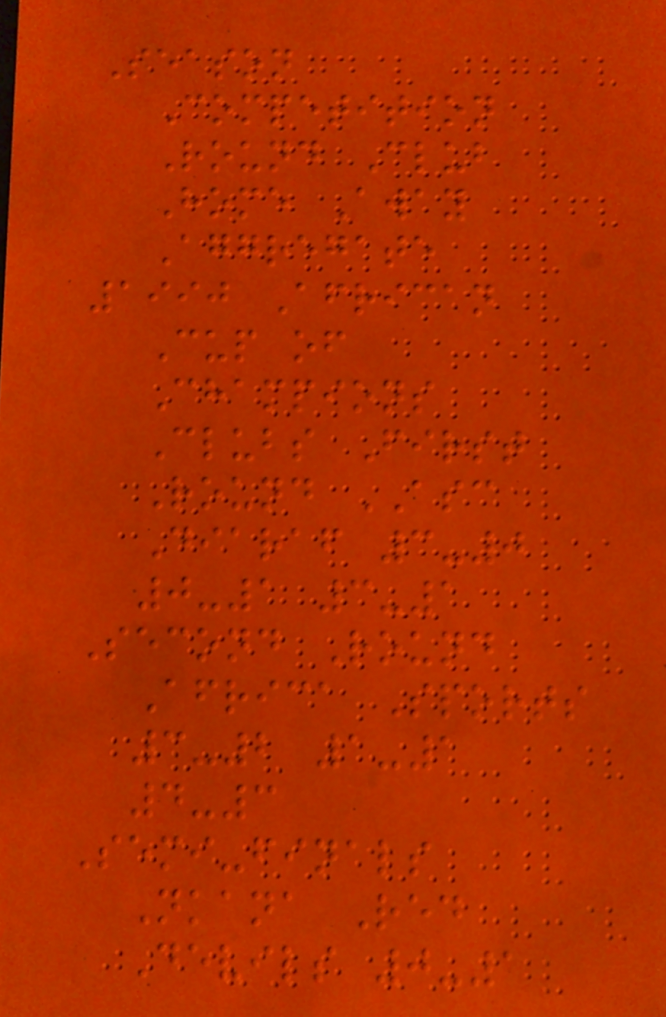Season
Competition
Round Club
Home Away
Aggregate
1990 African
Cup of
Champions
Clubs First
Round ASC
Diaraf 3-0
0-1 3-1
Second Round
Africa Sports
3-2 1-1
4-3
Semi-finals
Nkana Red
Devils 0-1
